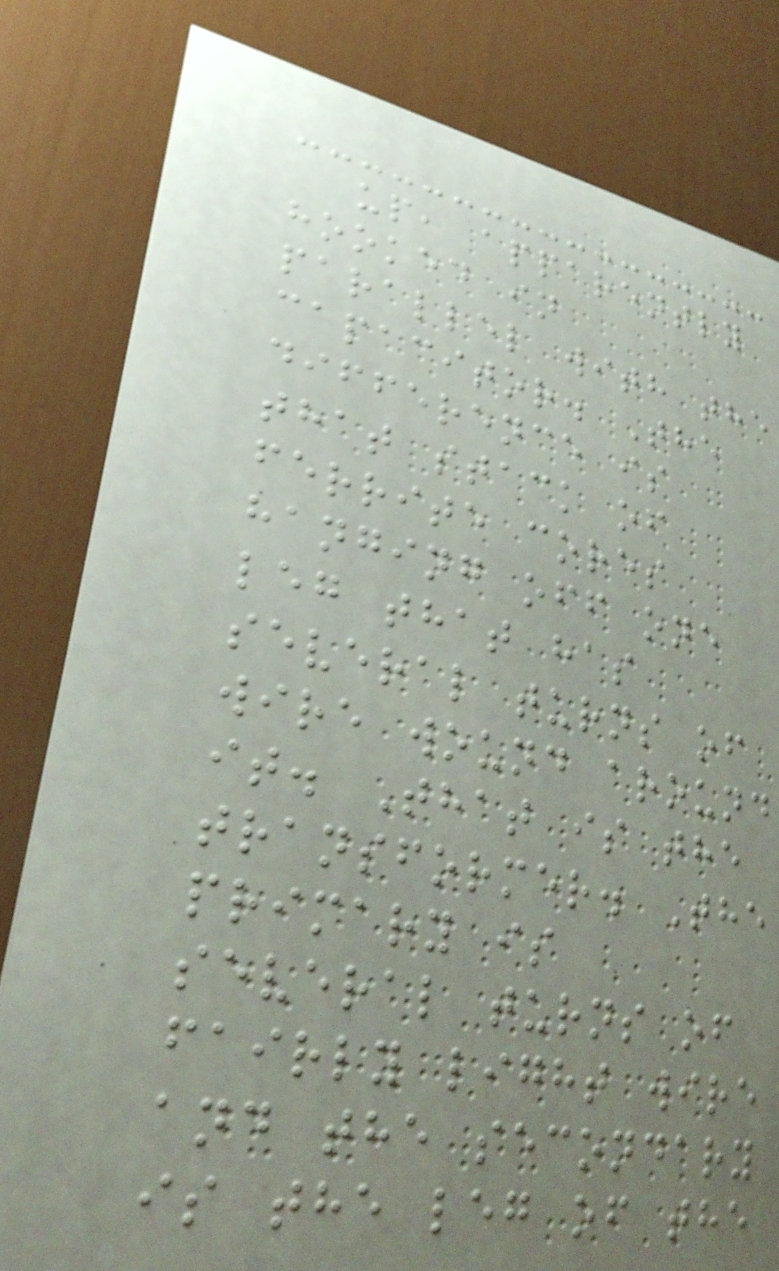up, apparently
hooked in
parallel with the
capacitor. The
difference is
that stack of
ferrite cores
hanging off one
leg that has
several turns of
wire wound around
it. That is the
transformer. The
primary is
several turns of
fairly light wire
and the secondary
is the leg of the
